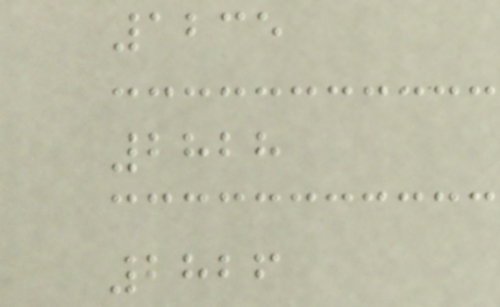1235
2828
2826
